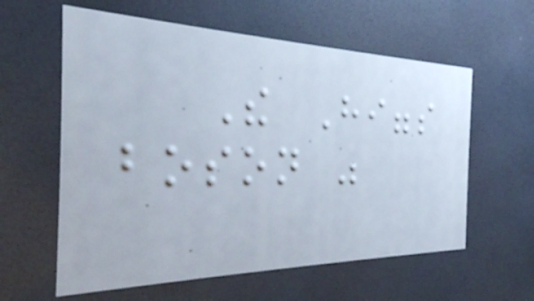The Higgs
boson was
